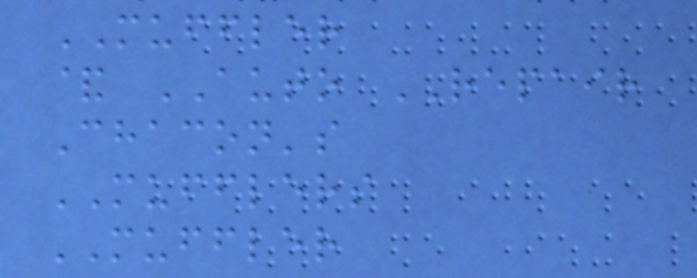MUFFLER
& AUTO REPAIR
Chacon's
MUFFLERS
MUFFLER
